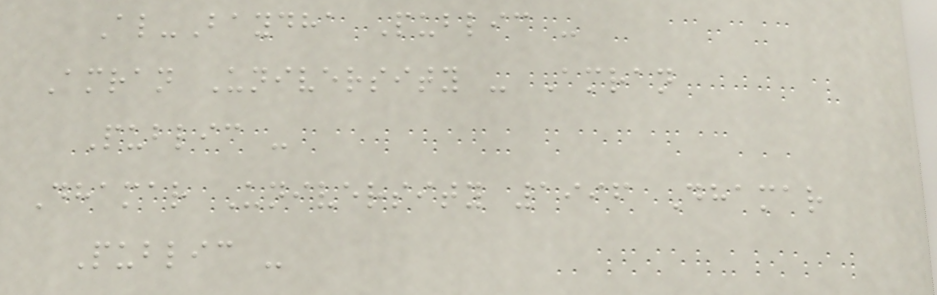Al-Baydha Public -
Amran University - Amran
Public -
Dhamar University 1996 Dhamar
Public -
